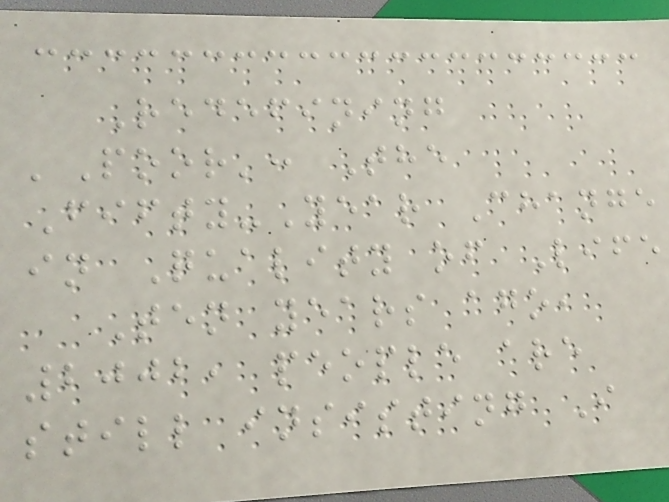Redefining
'Poor': The
Fifty-Year Change
in Quality of Life
Ten years ago,
2002, people are
still insisting I
